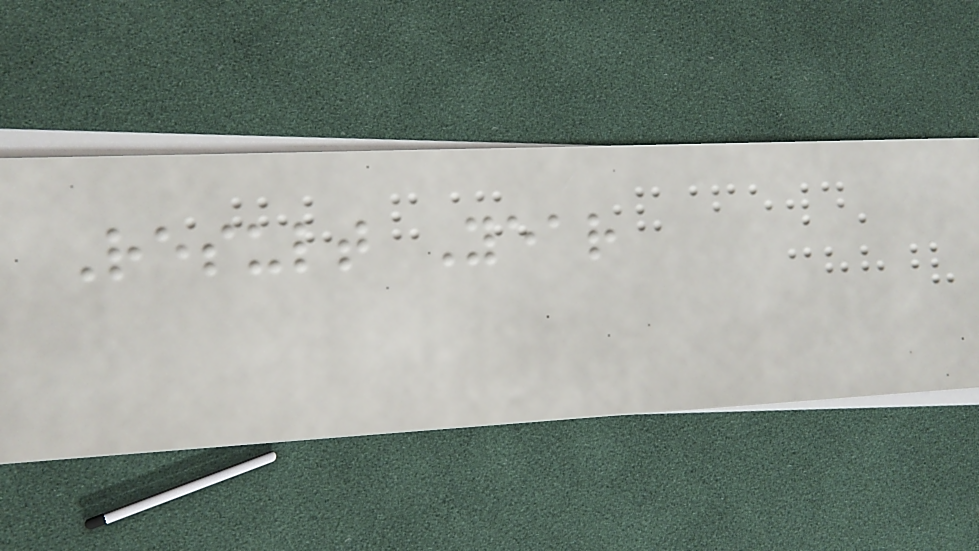Result Year
